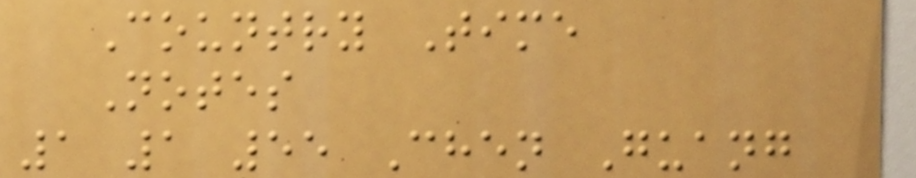Country Time
Notes
1 1 55 Chen Guang
